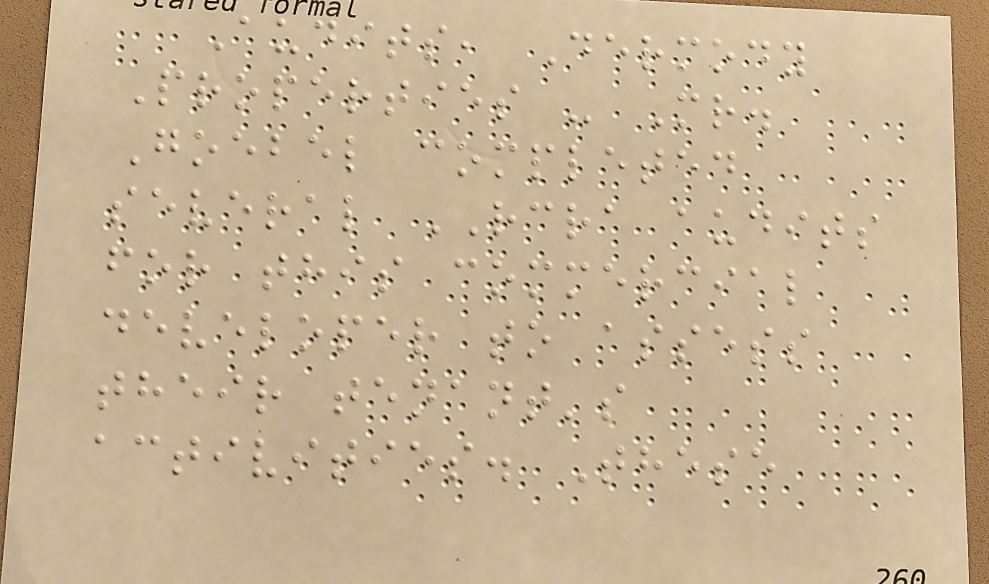Audits, Dermody
Properties - Mr.
Goebel completed
several RCRA audits
for this commercial
developer to assess
their tenant's
activities. These
